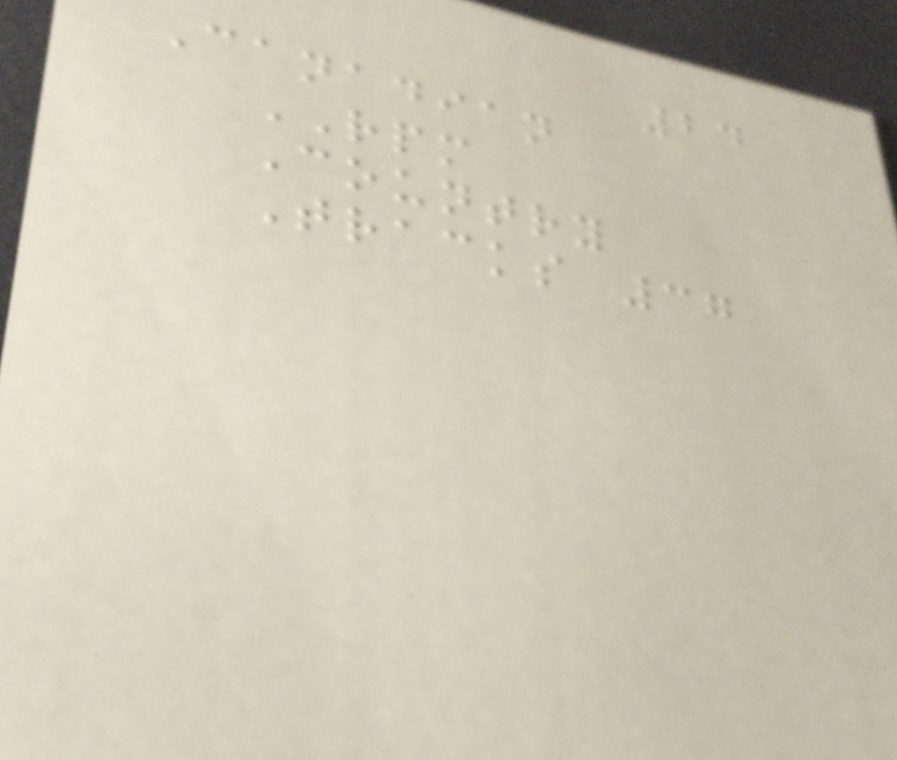24
Canadian
RPM
Country
Tracks 37
